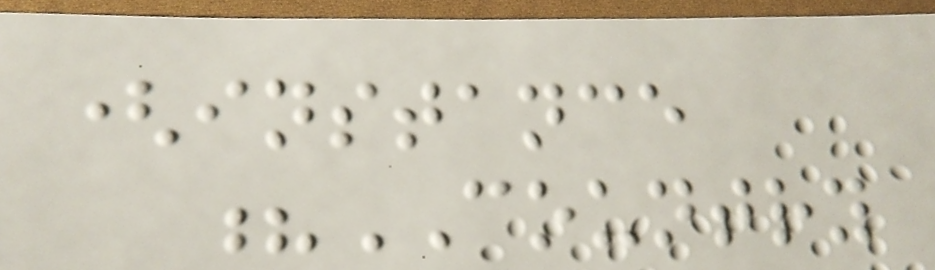(instance
?COUNTRY
